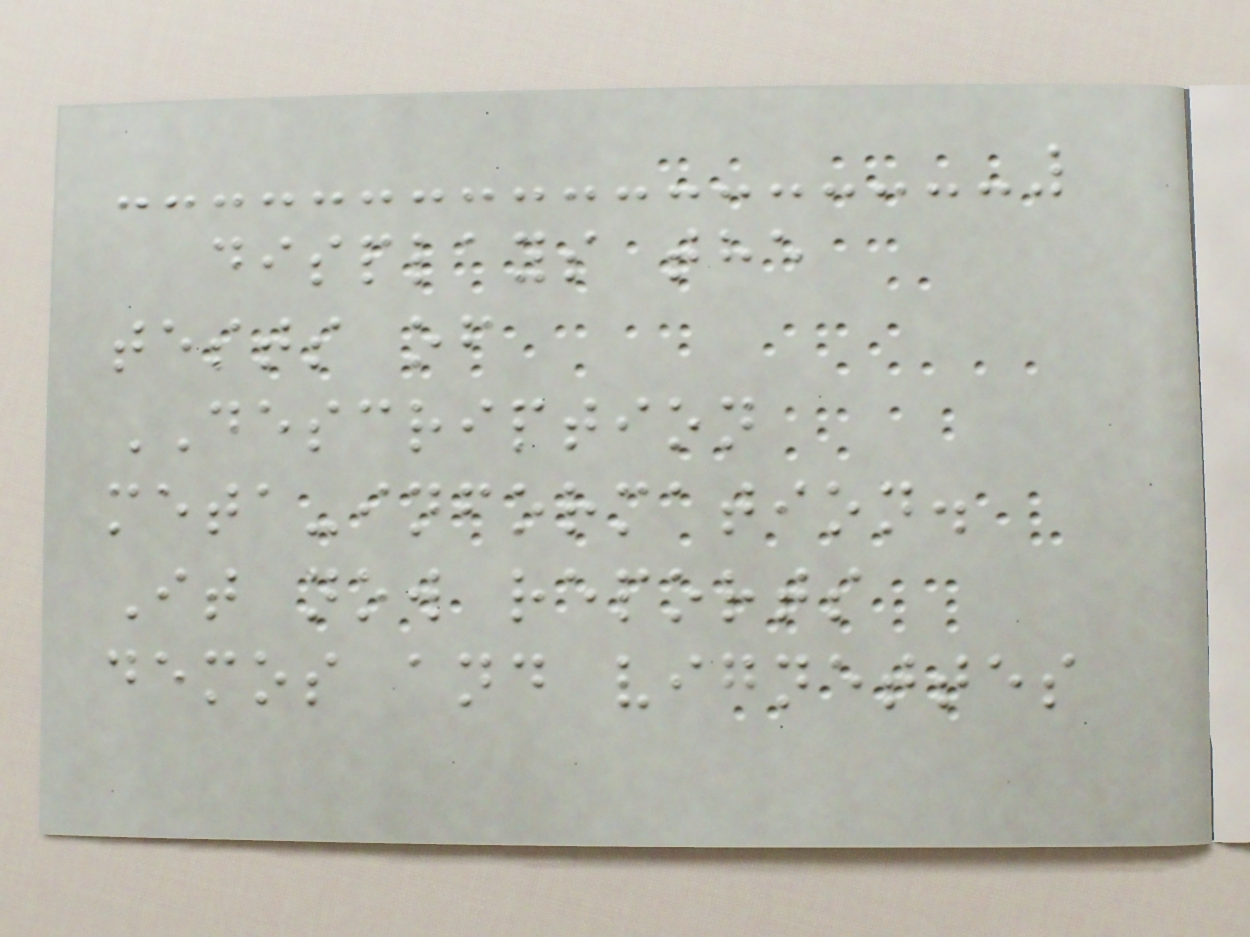displays the
tests of
DESCRIPTION
meta-information.
It now reports
demos and vignettes
